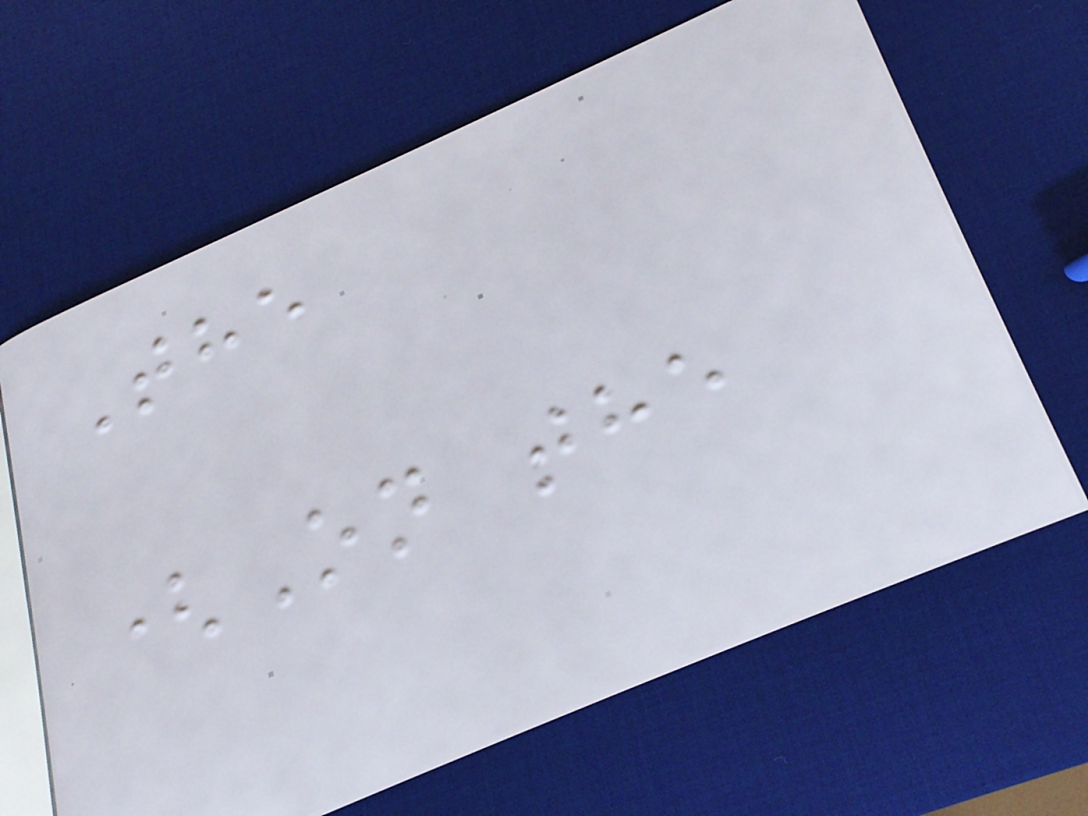The
(On the
